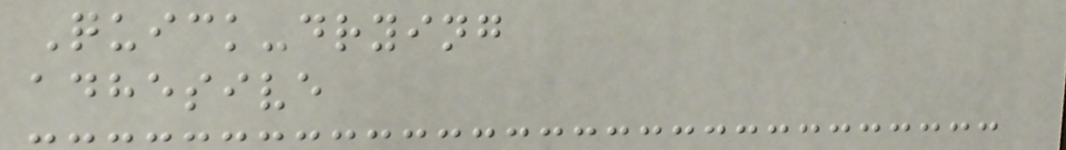Quick-drying
adhesive
